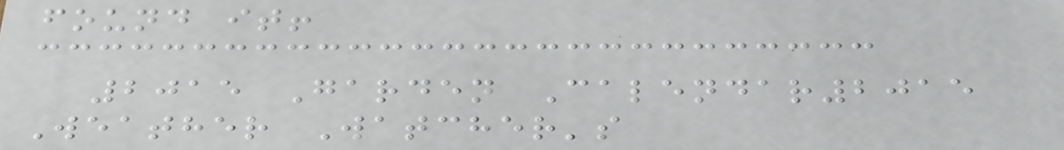found it!
2015 Garden Calendar2015
Weather Watcher's
